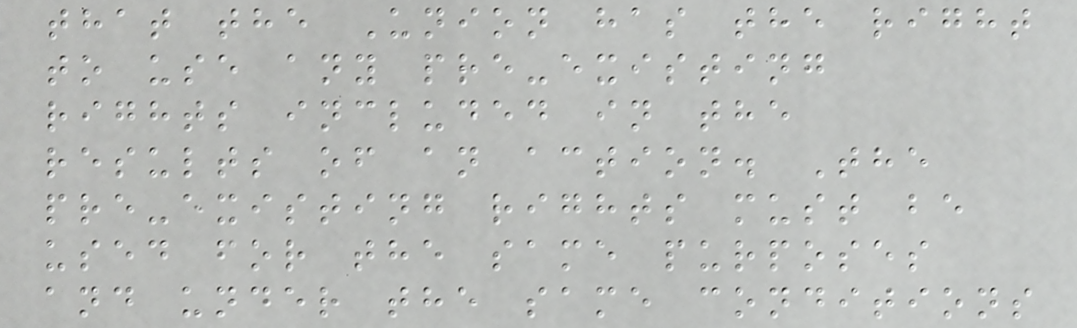that the Union has the right
to use any pre-existing
rights included in the
results of an action. The
pre-existing rights must be
used for the same purposes
and under the same conditions
